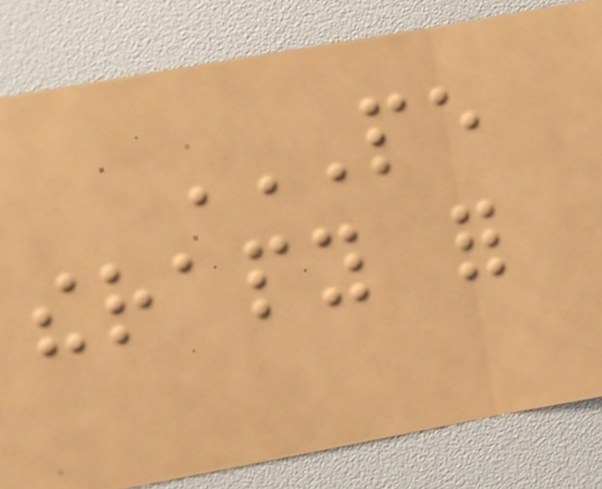PE
THERAPY FOR
